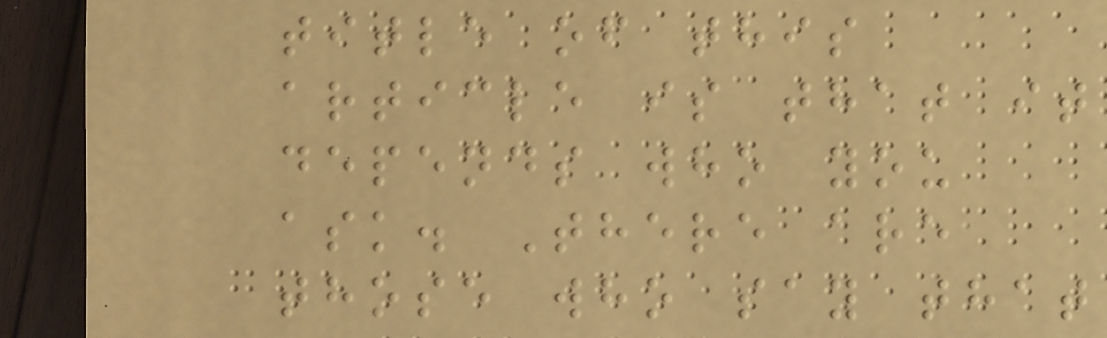title of this
article is that it
depends who you
ask. There are
those who say that
